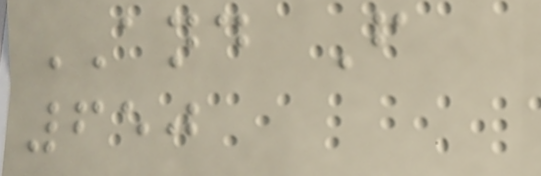AND F
650
